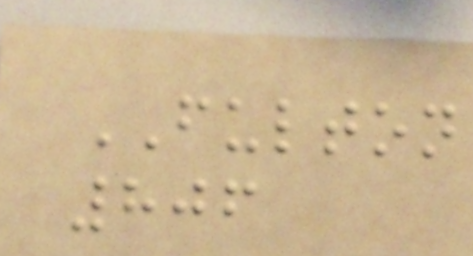FULTON
806
